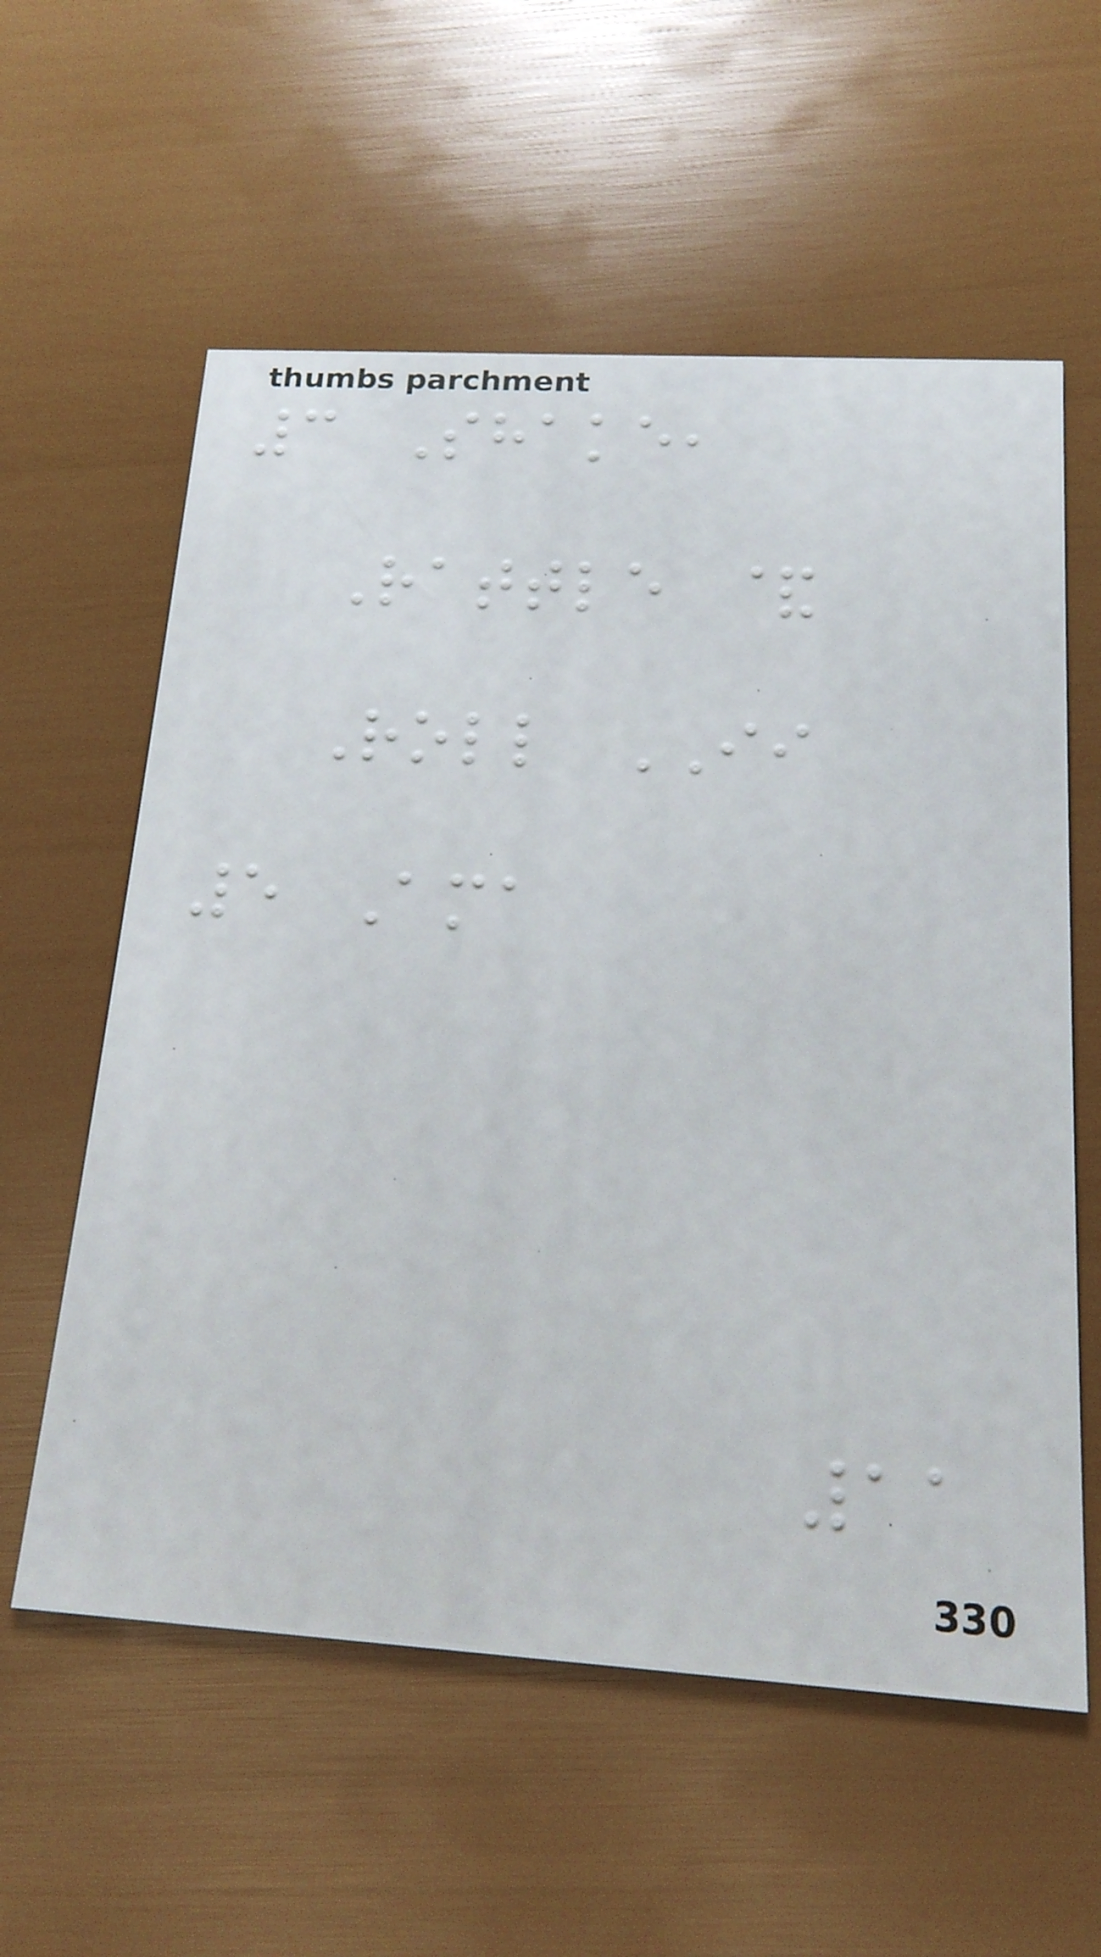3 Shake,
Rattle &
Roll II
5 Ama
11
